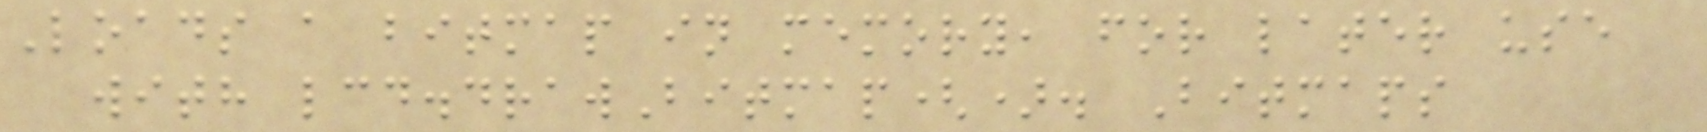Loads a bitmap in memory, for later use
with lcd.drawBitmap(). Bitmaps
